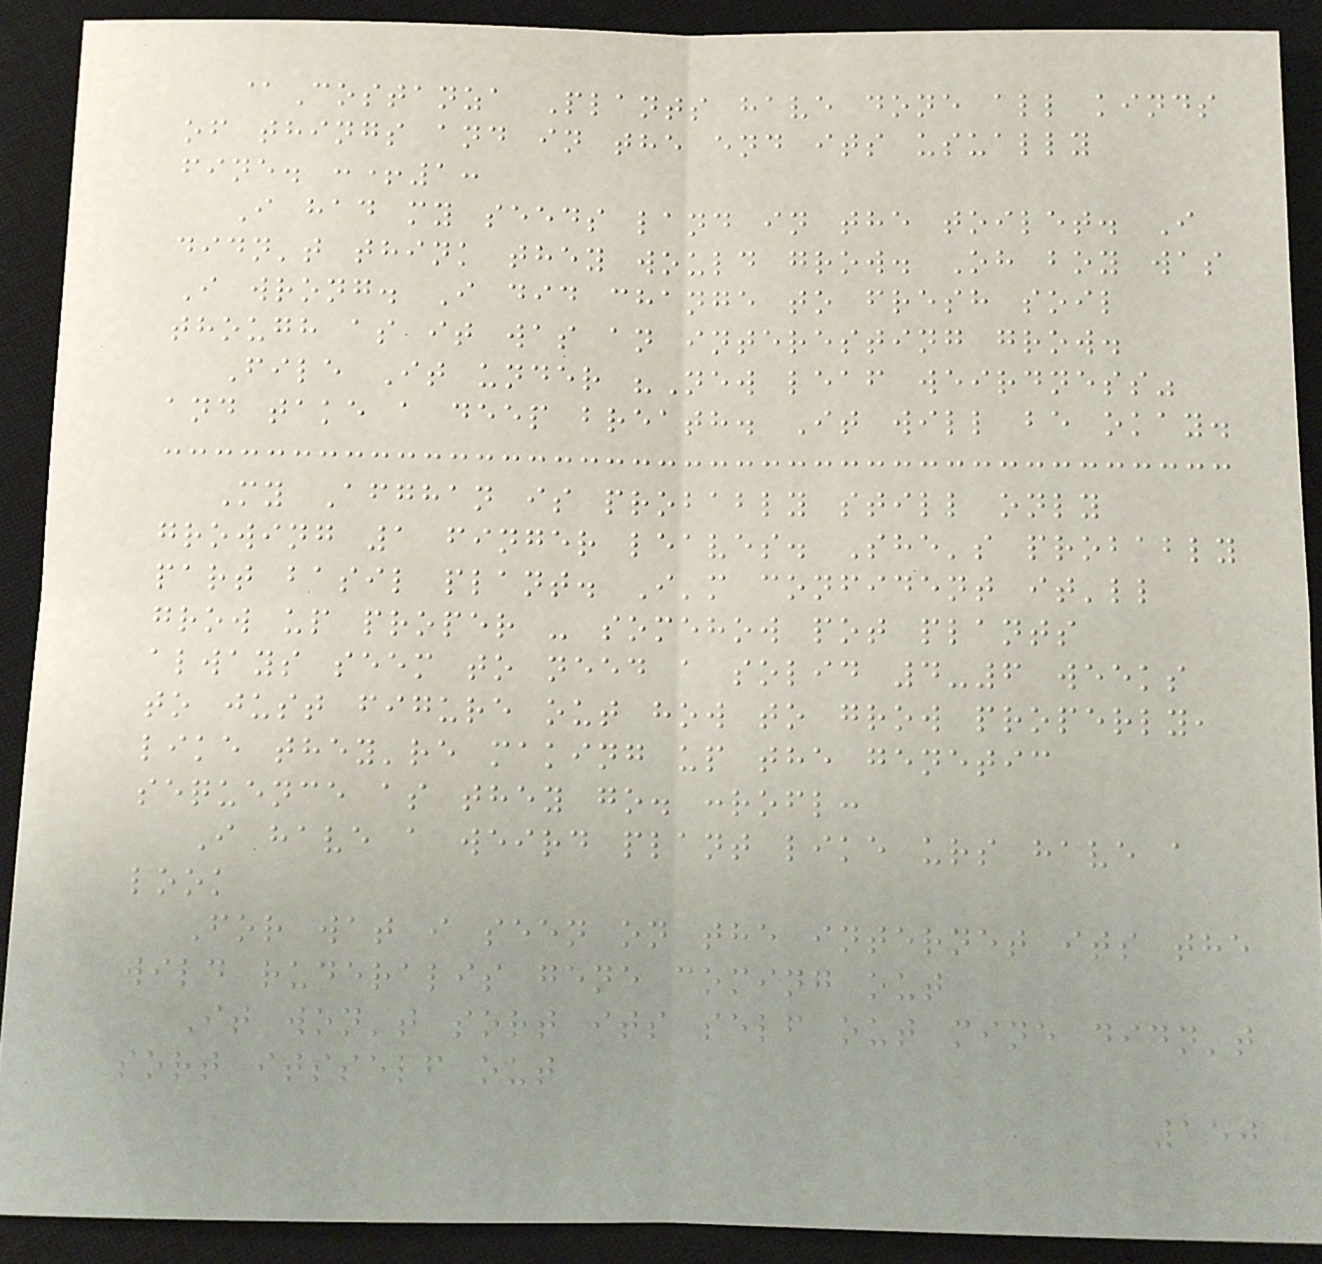@Costanza Plants have done all kinds
of things and in the end its usually
fine. :+1:
I had my seeds land in the toilet. I
didn't think they would grow. Oh boy was
I wrong. I did change to fresh soil
though as it was an interesting grow.
File It under "New leaf weirdness"
and take a deep breath. It will be okay.
My Afghan is probably still only
growing 1 finger leaves. She's probably
part basil plant. I'm confident it'll
grow up proper - somehow pot plants
always seem to need a solid 4-6 weeks
to just figure out how to grow properly,
like they're making up the genetic
sequence as they go. :rofl:
I have a weird plant like urs have a
look
For wat i seen on the internet its the
wild ruderalis gene coming out
It won't sort its self out mine didn't
sort itsself out
150
